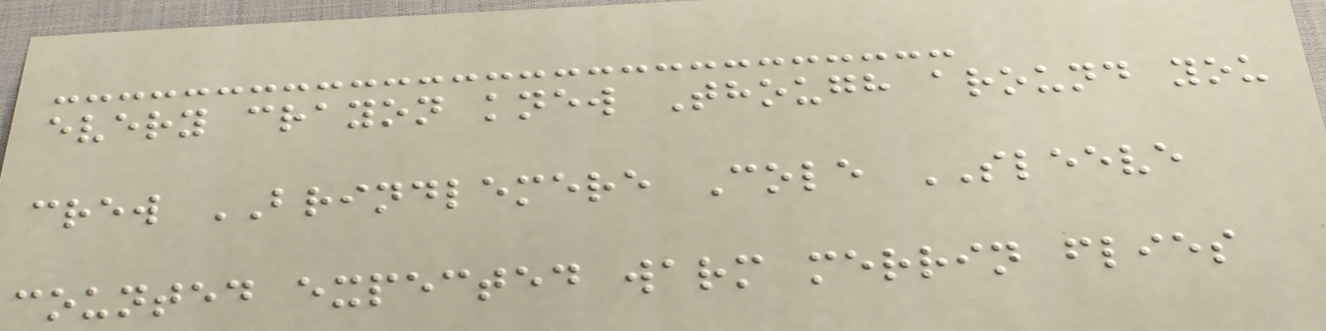every crayon knew Though around you
crew BRINDLEMERE Cole SLEEVE
counted expected warm merrin flies
